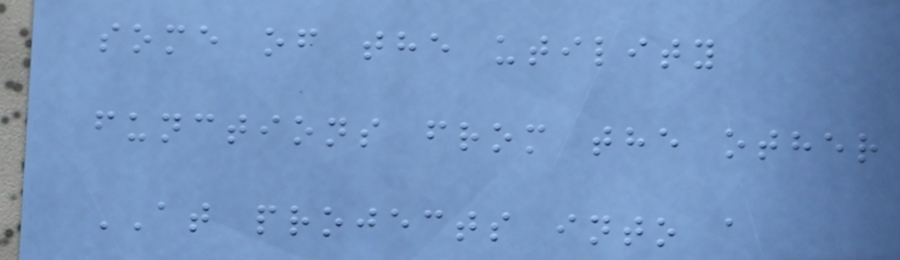some of the utility
functions from the other
AT projects into a
